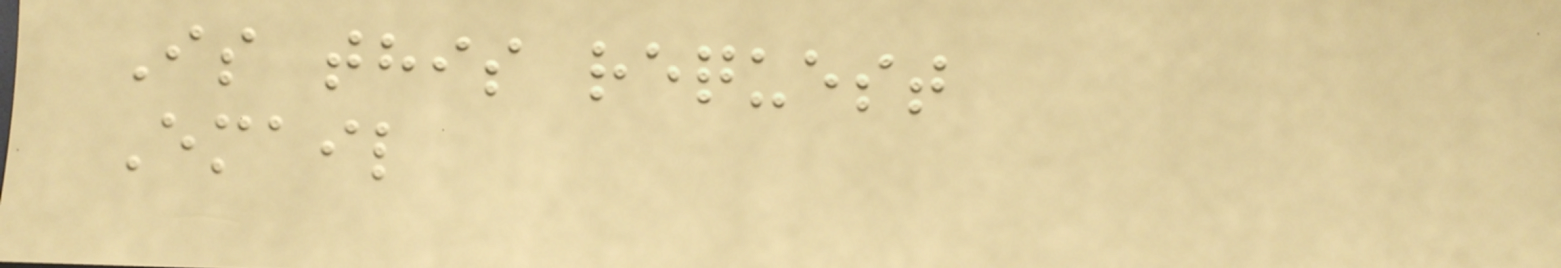Is this request
Email
